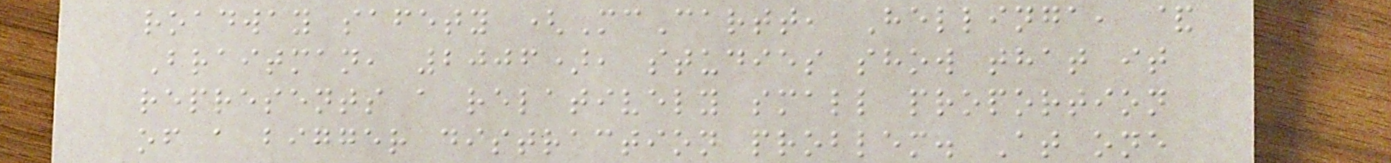roadway safety (McCartt, Hellinga, &
Braitman, 2006), studies show that it
represents a relatively small proportion
of a bigger distraction problem. At one
